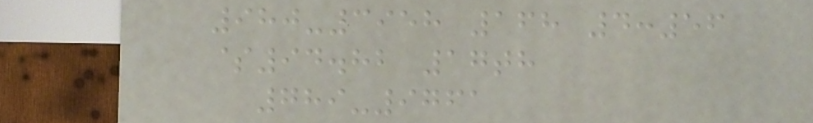980-3958 168 4:56
$94.82 17th
789-9761
